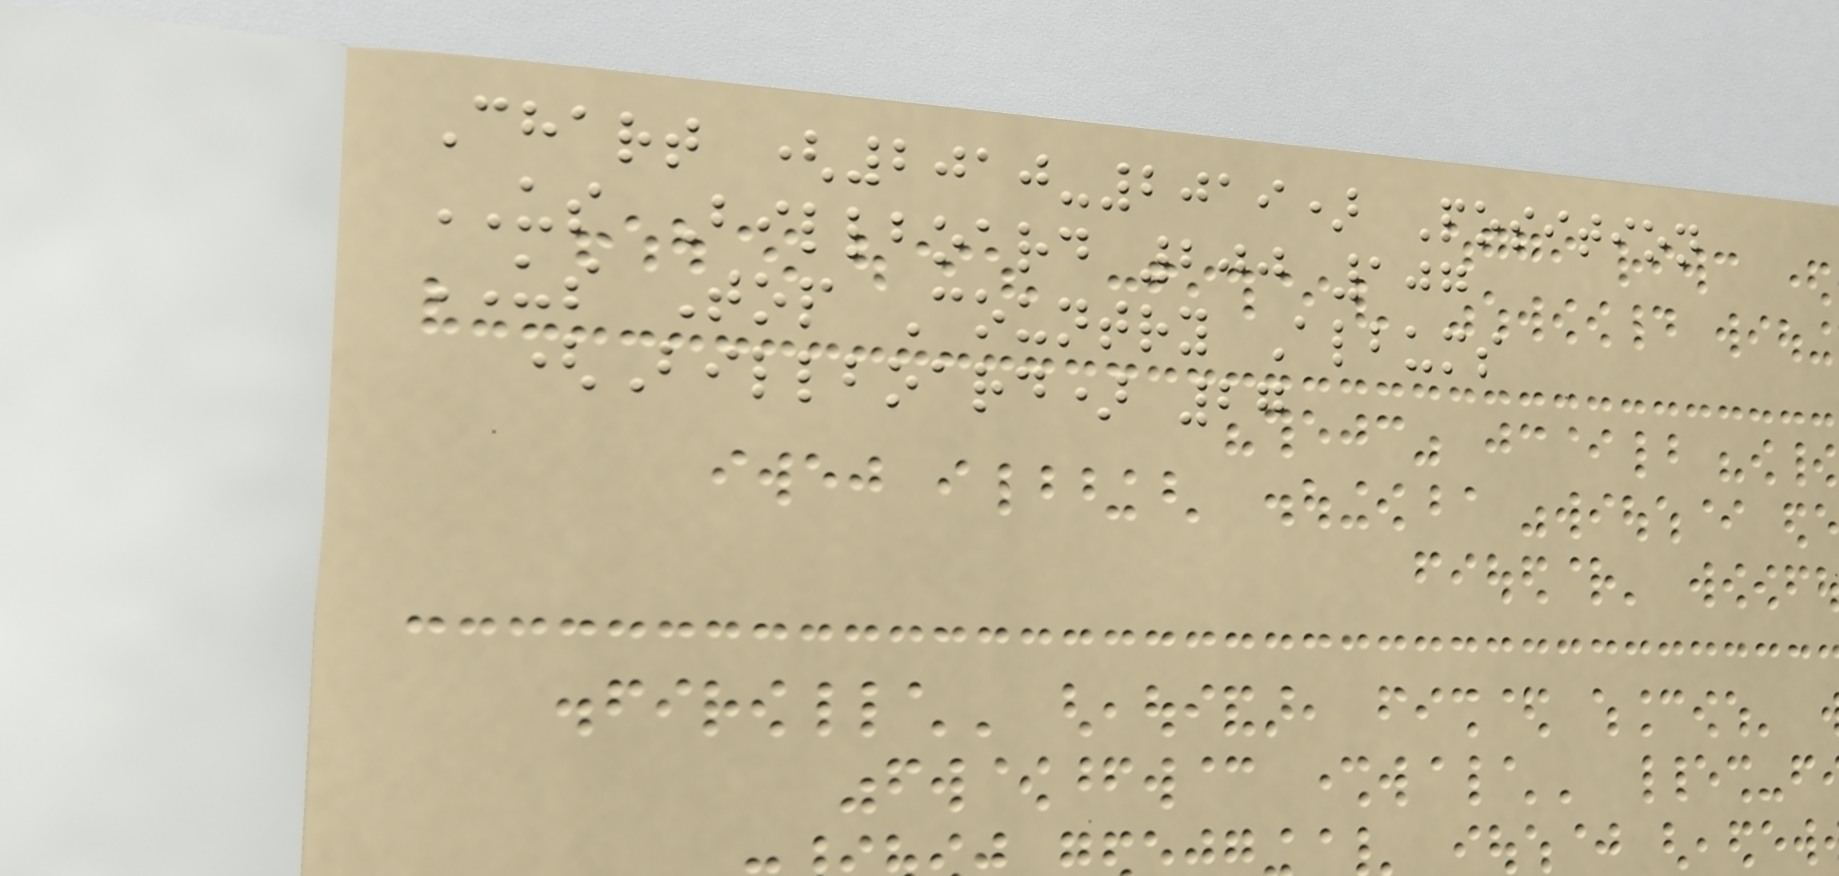Chart (2010-2019) Position
US Billboard 200 107
US Top Country Albums
(Billboard) 27
